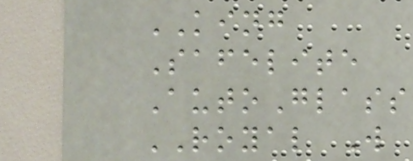KING
Safelite
AutoGlass
ROYAL W
